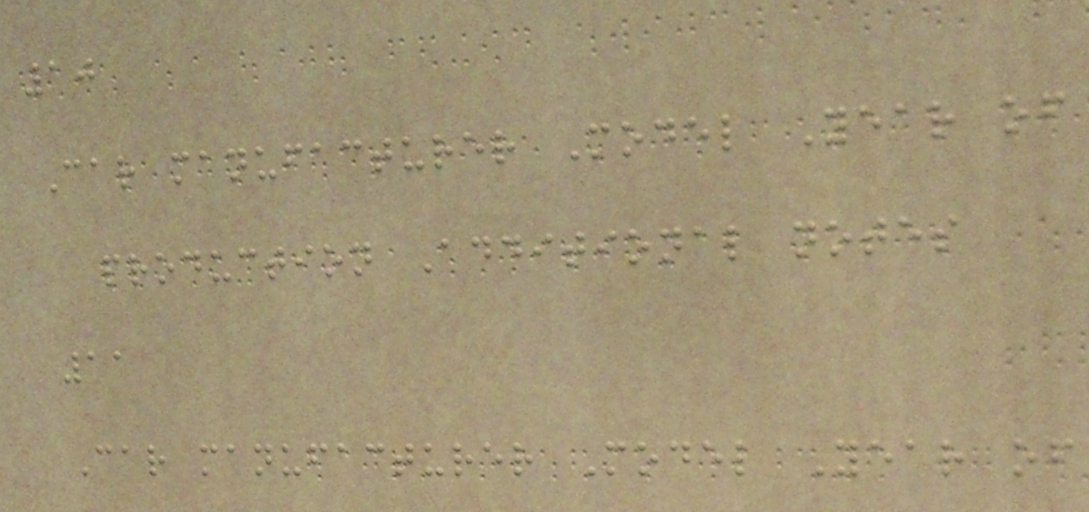10
Car manufacturer Model Year of
production Additional notes
11
Car manufacturer Model Year of
